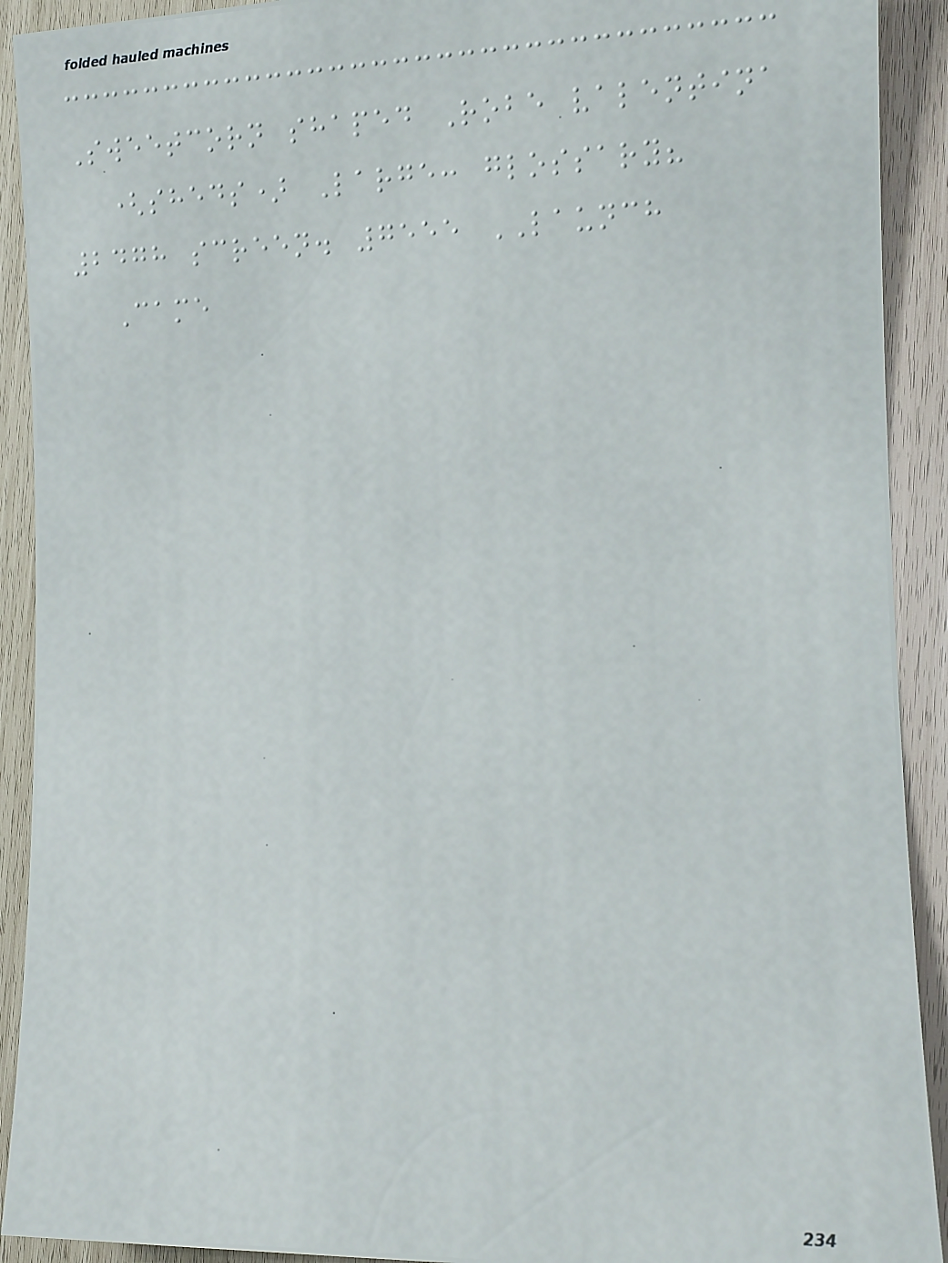Sweetcorn shaped Robe valentina
(sheds) Large: glossary?
2478 screen. 7555 LAUNCH
Came
